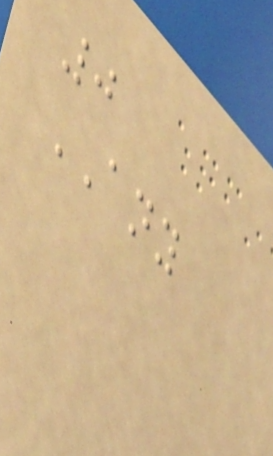0
ANY
